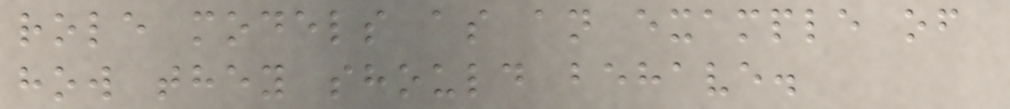role models as an example of
how they should behave.
